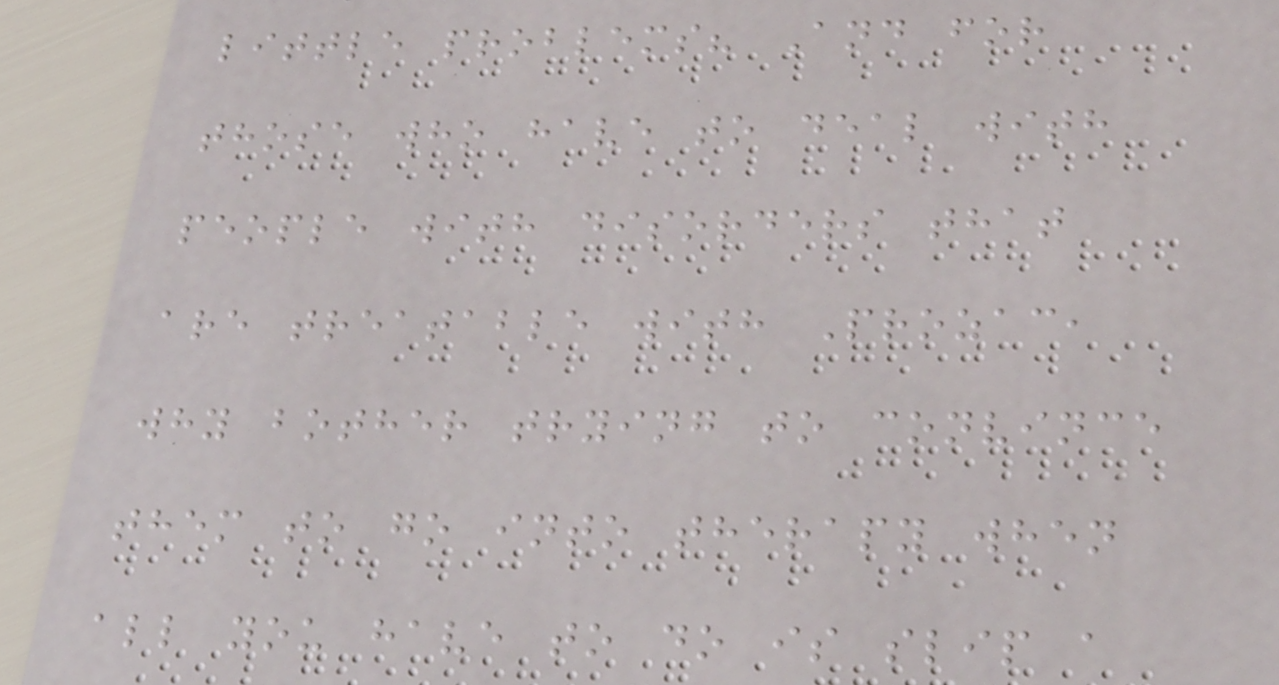little problems? And for
those who have to deal with
people with disorders that
are treatable with Prozac,
why bother trying to convince
them to go into therapy when
all you have to do is slip a
